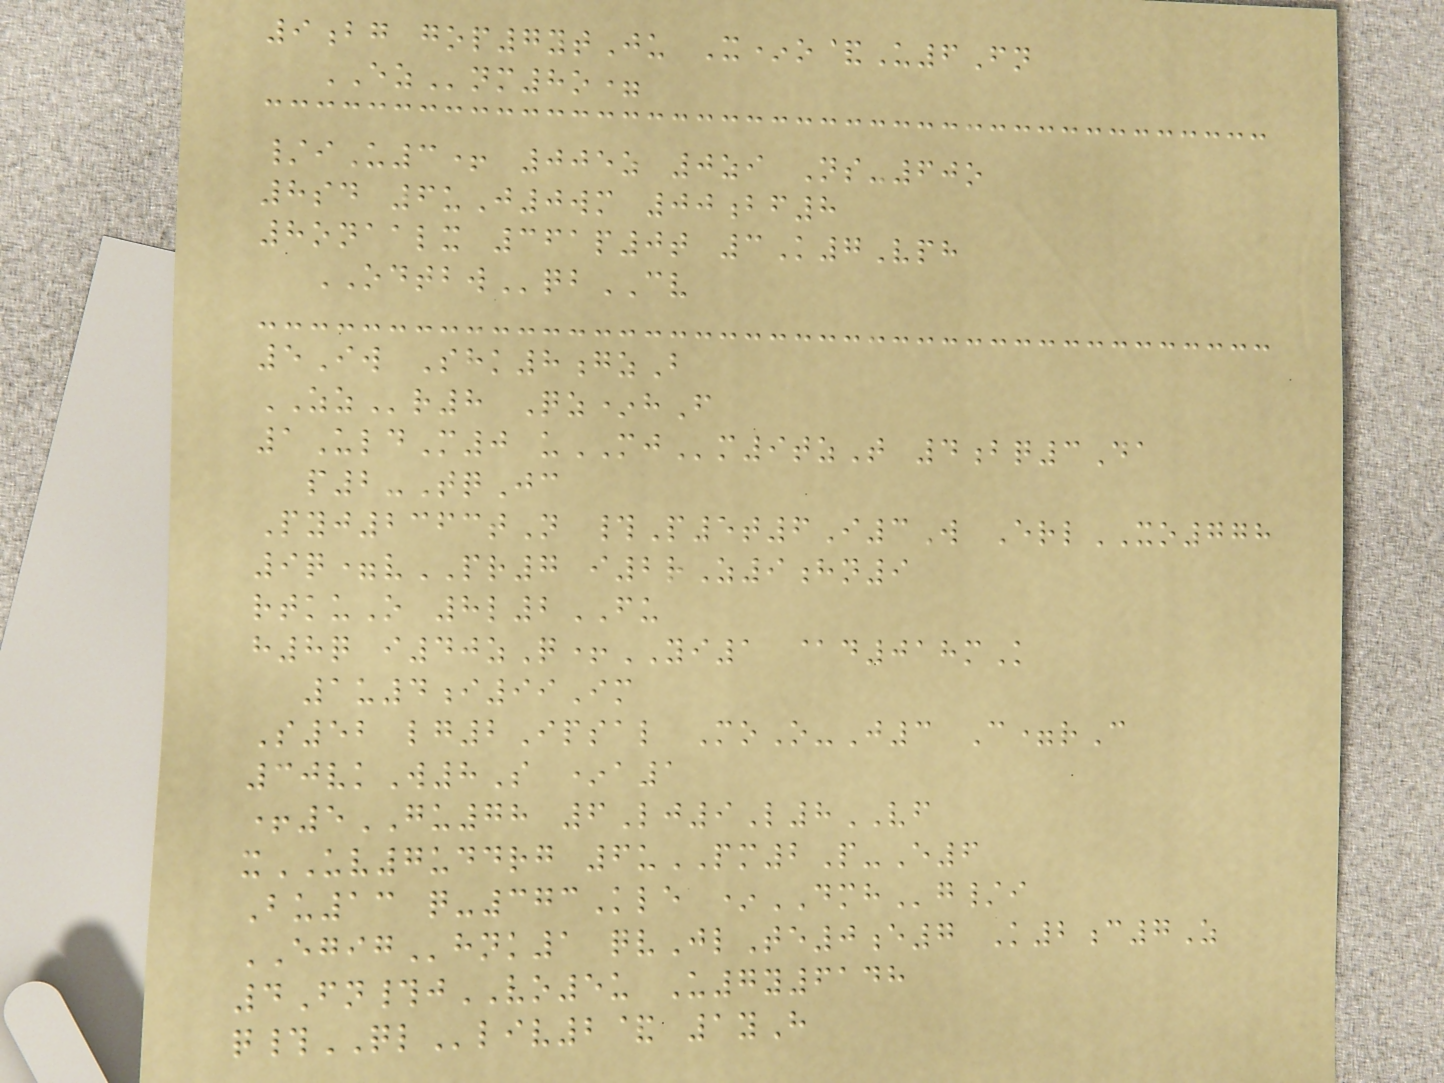9bg gop7ytJu X*o&U6Fn
EZnm8o=
/iU3+ 005z 0zi Ns-60o
8sd 6uJ0wm 00bf8
8onaalx 361p0t 3K7Vph
ODTBWqbCV
5Iw Shk8gzB
ZZr8 Qz*hF
1UldM0 uMJm9tzT 4bq3Da
p2-TqJc
Pyj2363tN #P5t6I3W ErlXO778
9q=vPR7 i2rZ9hn9
rtkuO 8l2FU
h8q i40zQ+YI1 @d018mK
1u4i99Im
S52 lg2Ipsal MoO-J3 C=rC
30vkW8S *a1
+5GU78 6Lj9L8VF
xUV7uddrg 6uPM2P-E6
Bu13 q-373Kle *DMHg/i
EGIGhnk1 qvJlTe0e7 K2c7Z
4Fn#jVO5u U7y6148
q#QLliv2& 1yH
